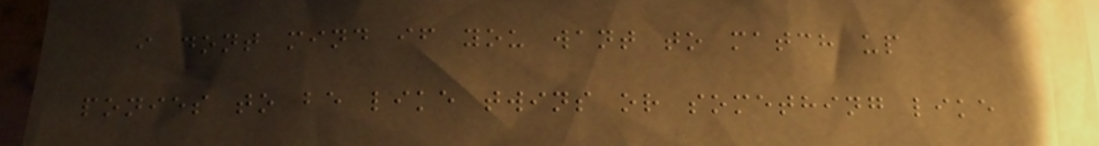i dont mind if you want to match up
ponies to be like twins or something like
